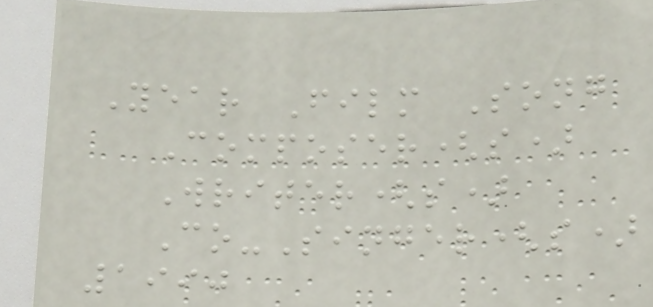Year Film Song
Composer(s)
Writer(s)
Co-Singer(s)
1990
